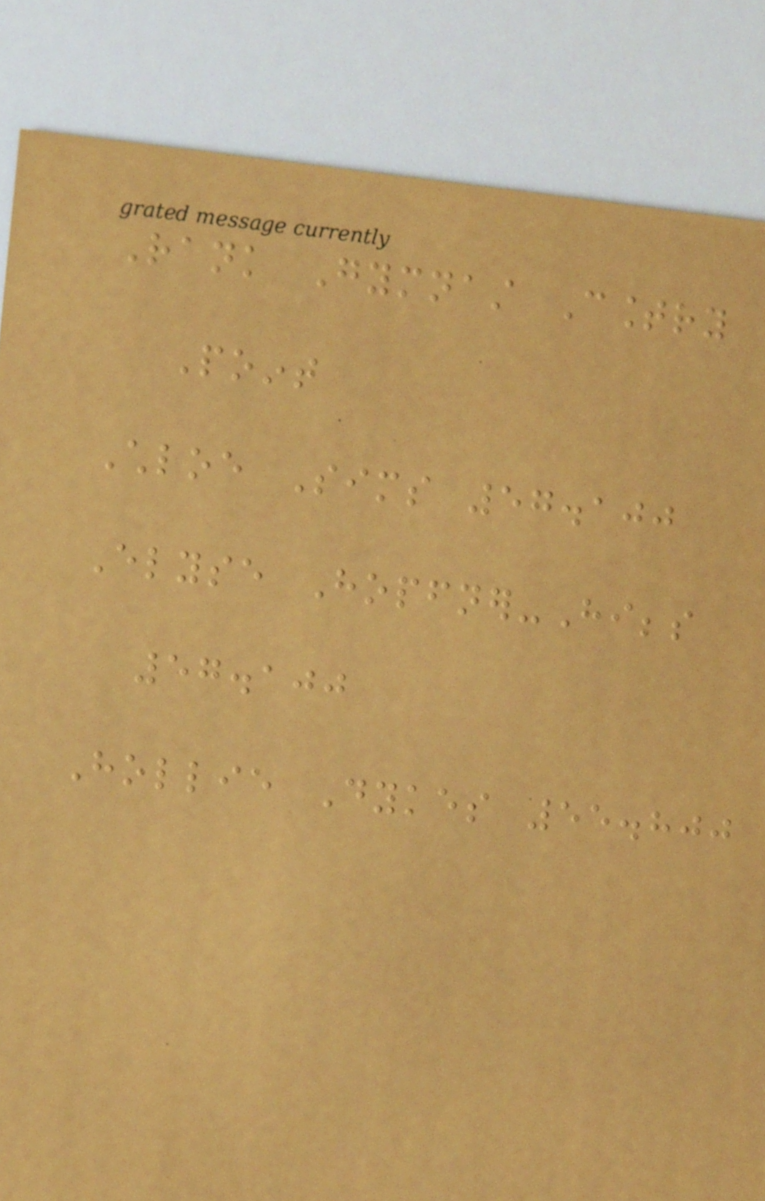Rank Gymnast Country
Point
Chloe Sims 57.100
Elyse Hopfner-Hibbs
57.100
Hollie Dykes 55.800
